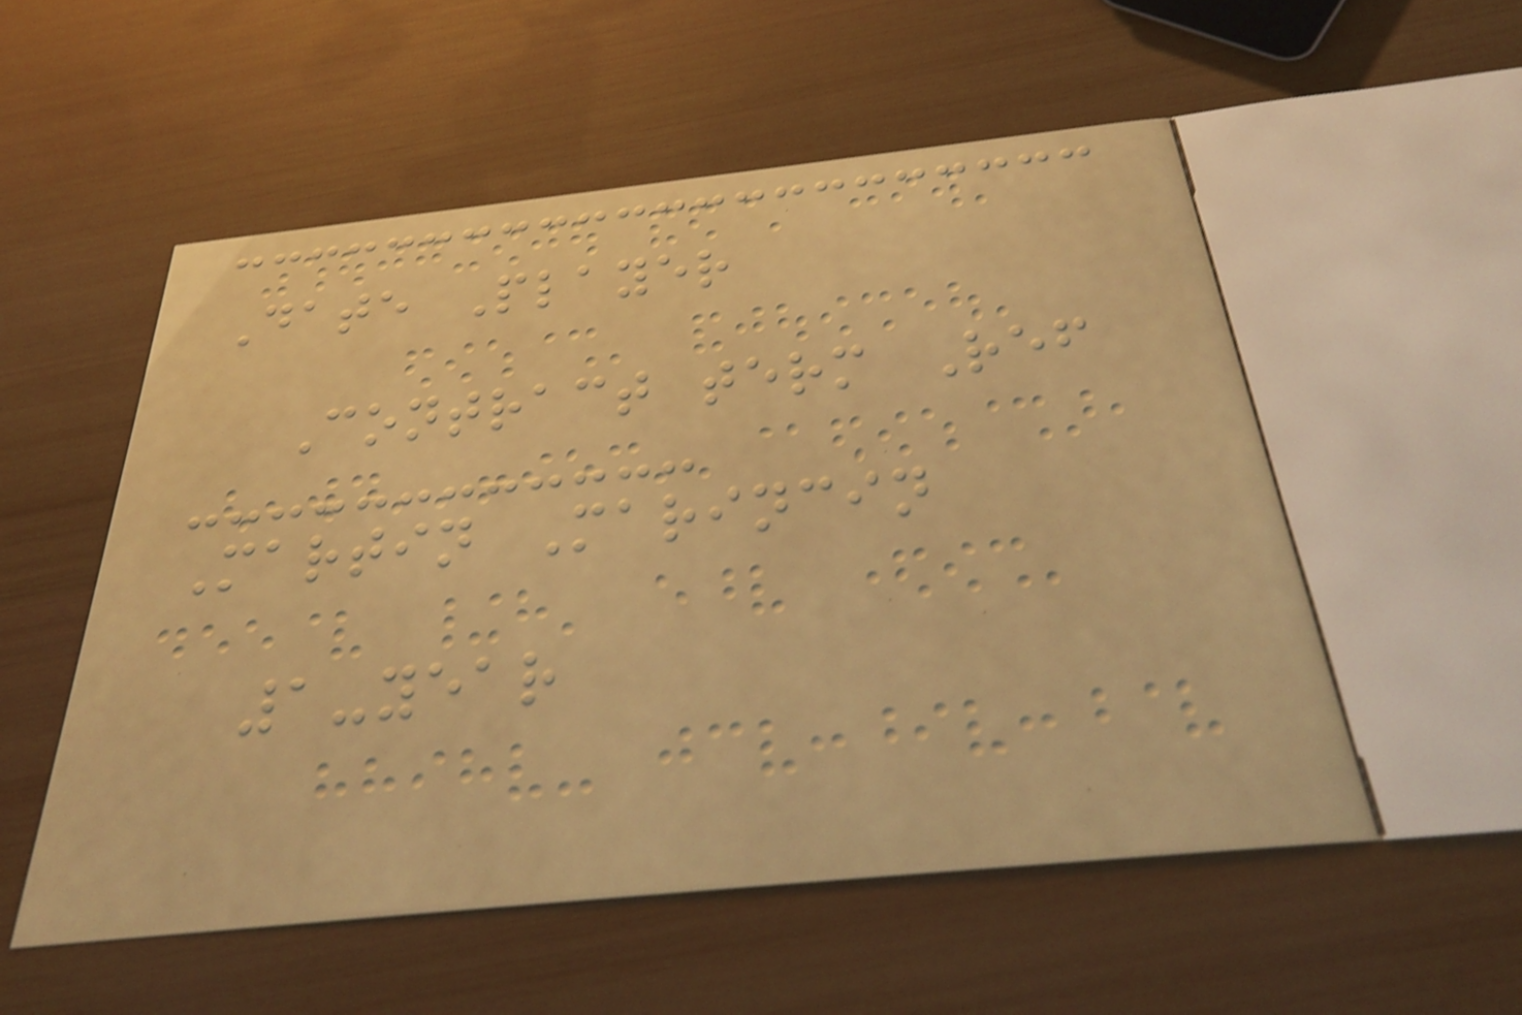Date Player
Contract term Ref
Martin Marincin
1-year
